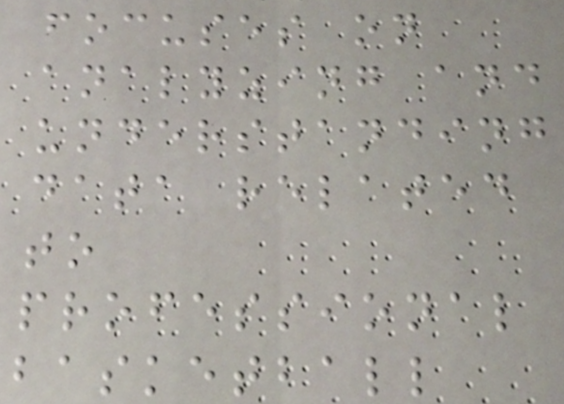focuses on
analyzing and
understanding
data related
to
professional
basketball
